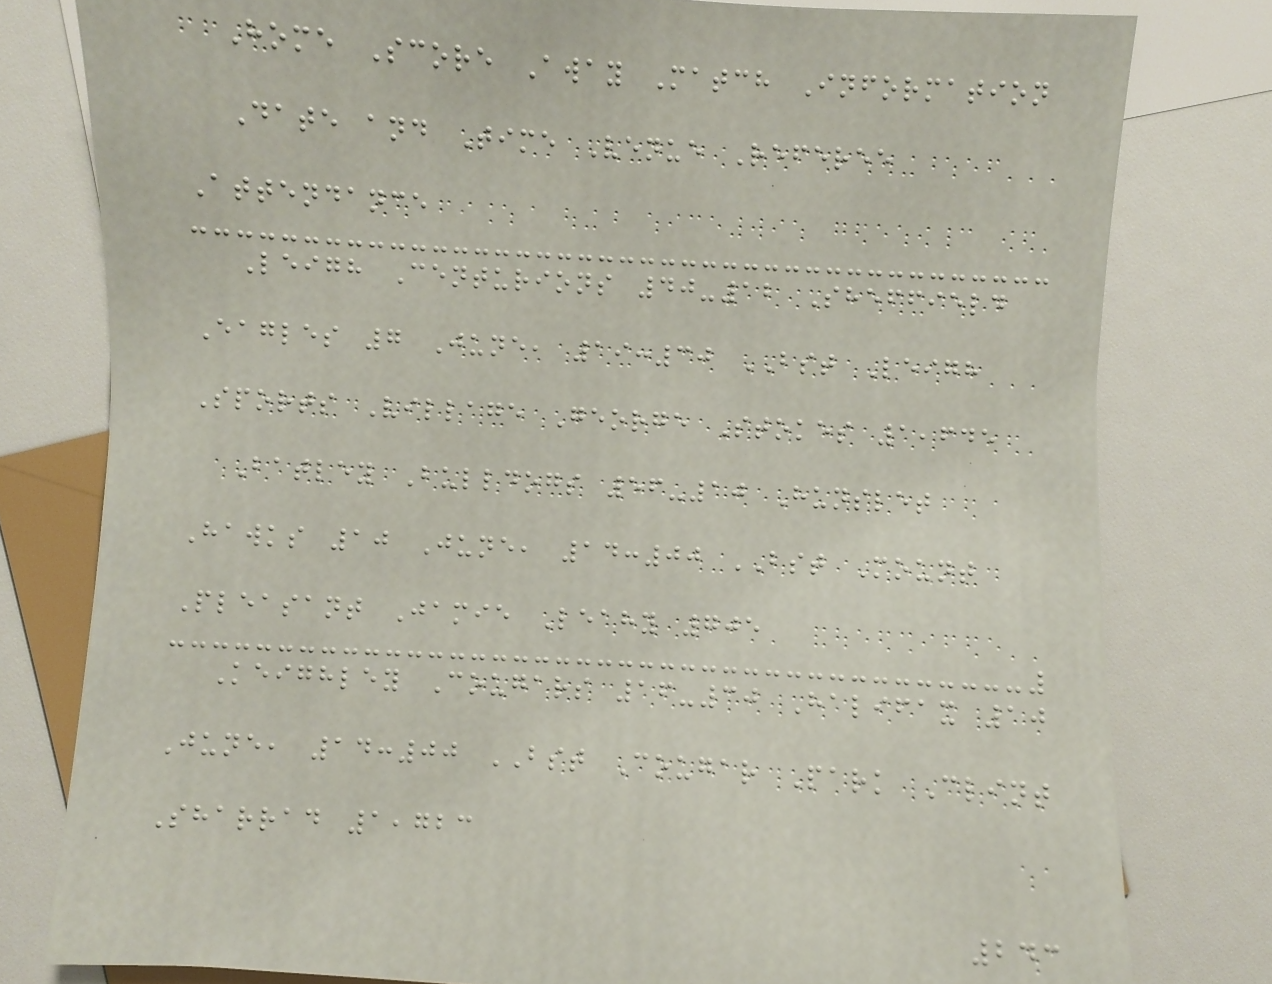Home Score Away Match Information
Date and Time Venue Referee
Attendance
Leigh Centurions 40-12 Sheffield
Eagles 7 June, 19:30 BST Leigh
Sports Village George Stokes 1,645
Batley Bulldogs 56-10 Hunslet
Hawks 10 June, 14:00 BST Mount
Pleasant Jamie Leahy 705
Keighley Cougars 16-30 Halifax 10
June, 14:00 BST Cougar Park Clint
Sharrad 1,723
243
